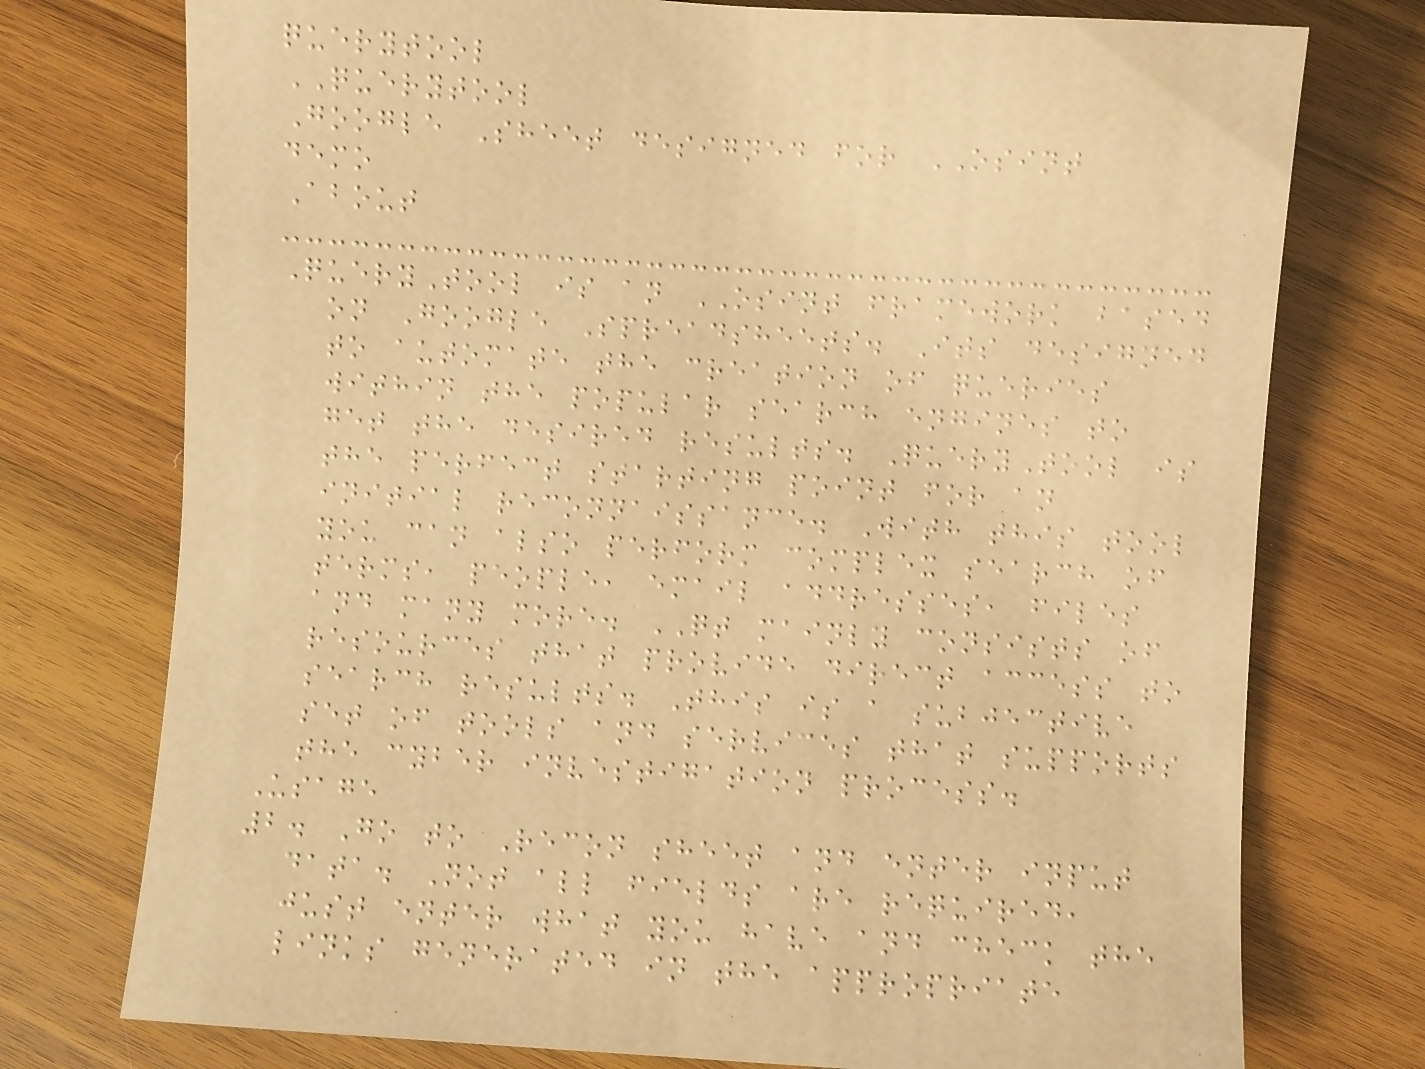querytool
QUERYTOOL
Google Sheet designed for OSINT
demo
About
QueryTool is an OSINT framework based
on Google Spreadsheets. Its designed
to automate the creation of queries
within the popular search engines to
get the desired results. QueryTool is
the perfect starting point for an
initial reconnaissance. With this tool
you can also perform complex search of
terms, people, email addresses, files
and many more. QT mainly consists of
resources that provide direct access to
search results. This is a subjective
set of tools and services that supports
the cyber investigation process.
Usage
2. Go to Recon sheet and enter input
data. Not all fields are required,
just enter what you have and check the
links generated in the appropriate
